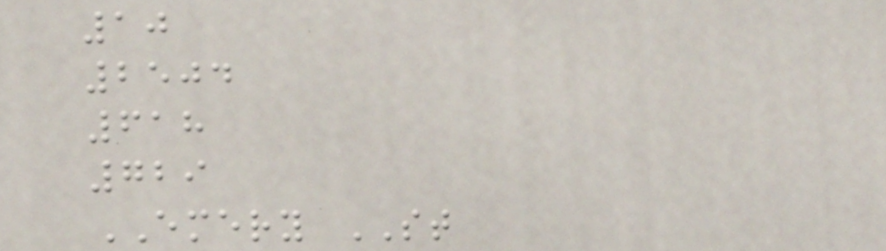10
2504
618
729
EMERY ST
